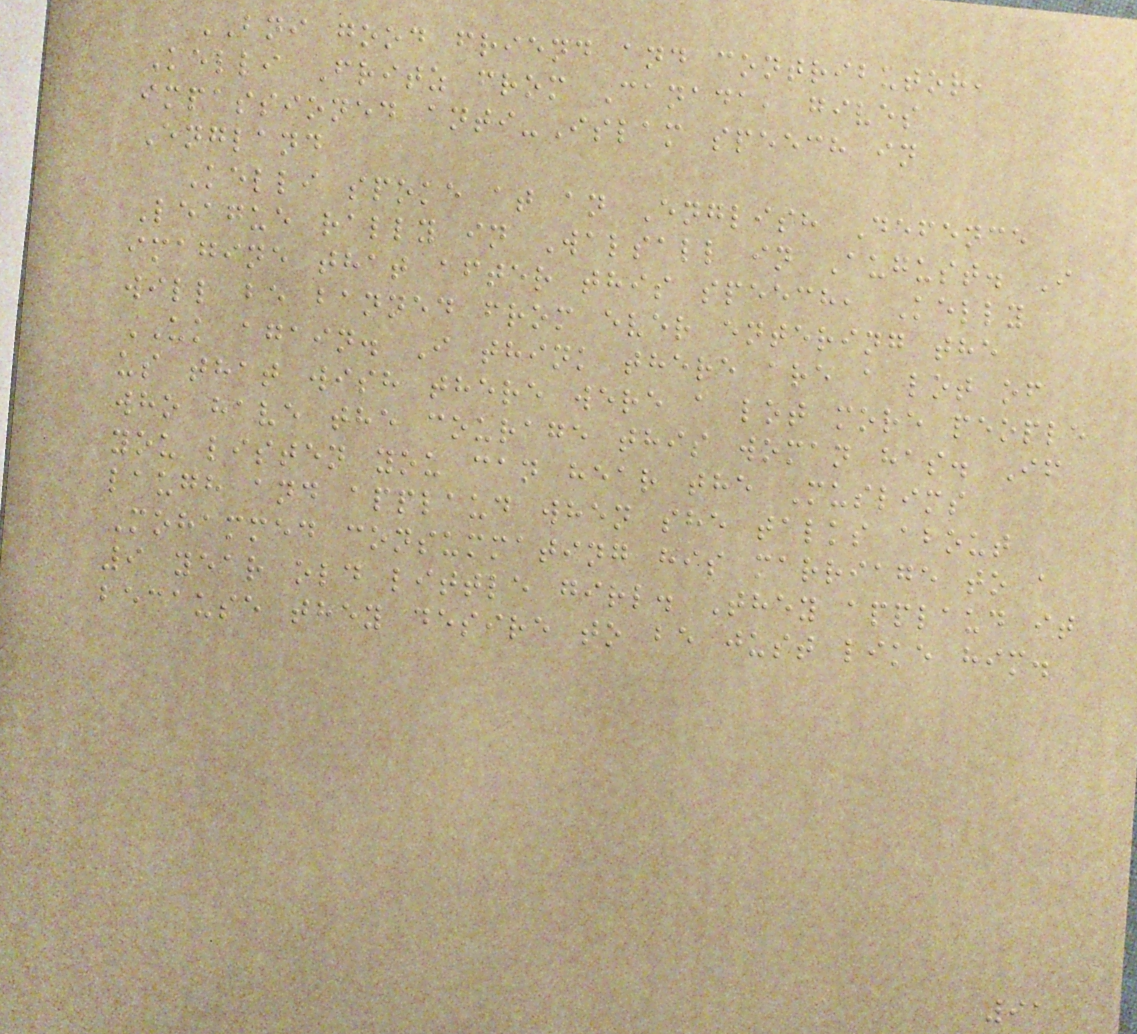BNI good friend and contributor,
Kelli Fritz from Canada, gives
impassioned anti-Islam speech in
England
Kelli spoke at an English Defence
League rally in Walsall in August. I
imagine that after this speech, Kelly
will be banned from ever entering the
UK again. I think there are a lot of
us that wish there were a lot more people
who have the courage this woman has. If
you listen you can hear the Muslims
laugh and applaud when she talks about
Mohammed consummating his marriage to a
9 year old little girl. They applaud it
because they desire to be just like him.
91
